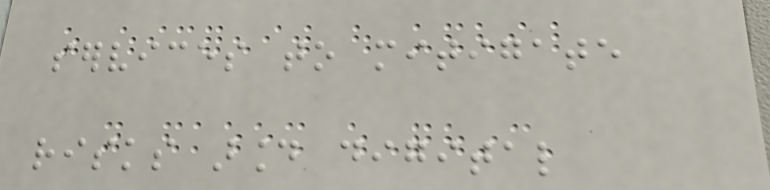services to mitigate
risks around digital
